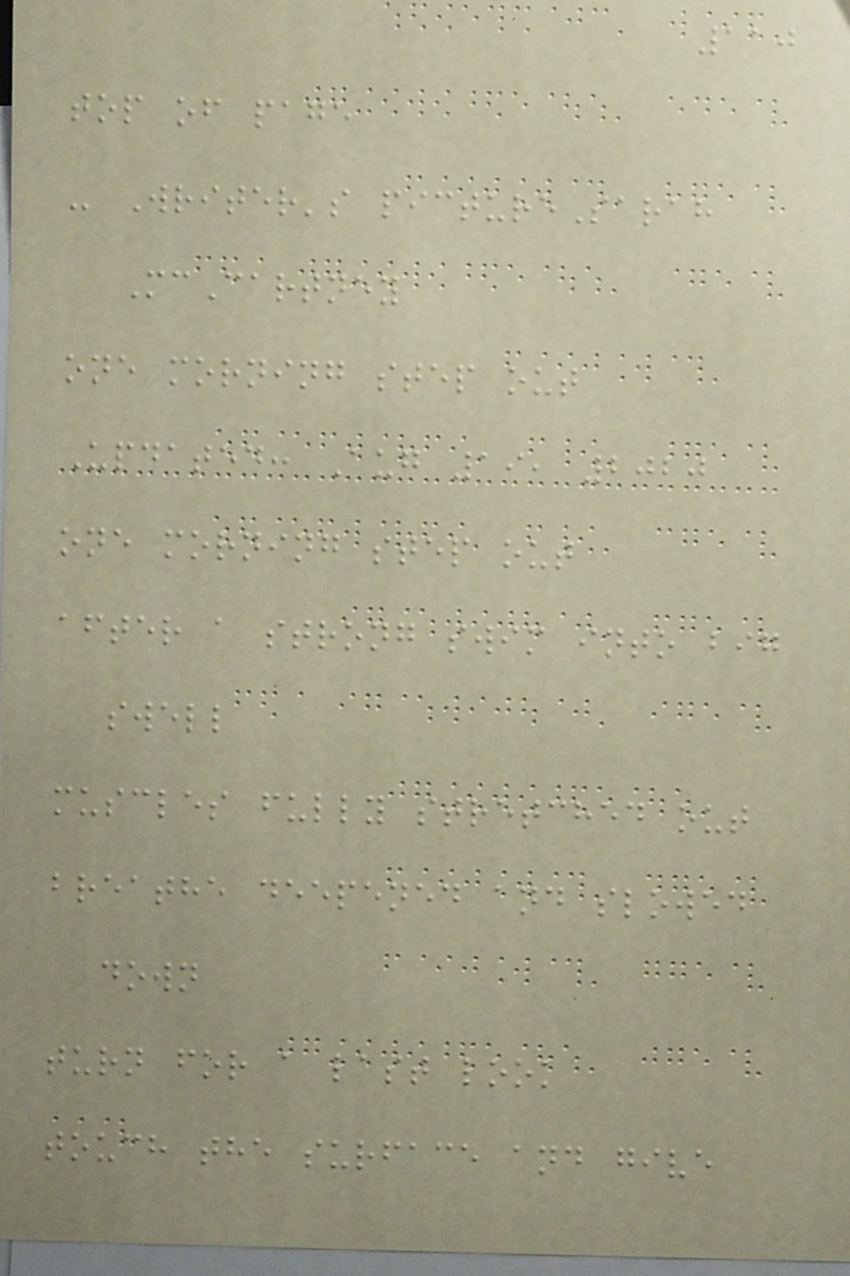110
top of page
- Writer's pictureSarah
McCartney
one morning step out
Updated: Aug 19, 2020
one morning step out
after a strong swim into big
swell
muscles fully stretched out
breathe deepened and slowed
down
turn for a last look
touch the surface and give
